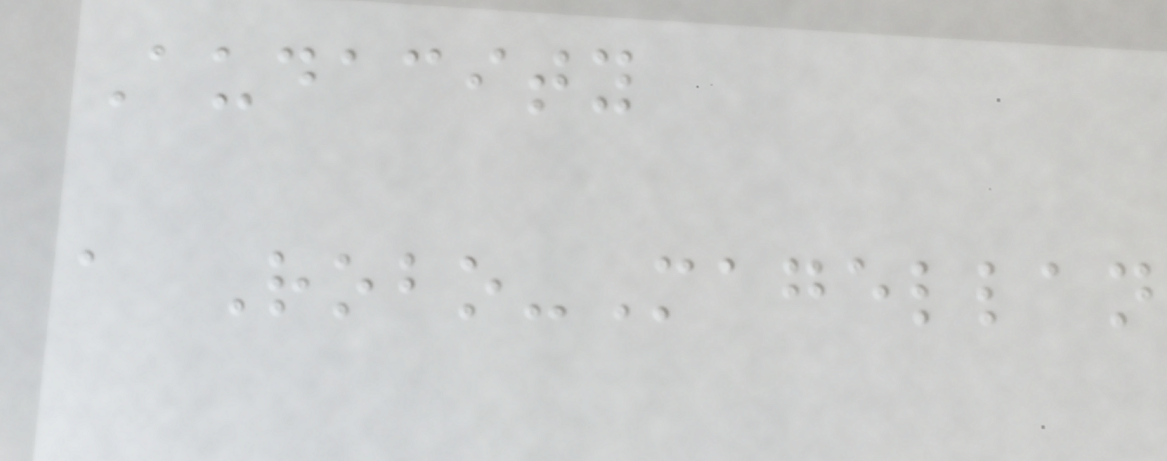Audacity
a Robo-Magellan
